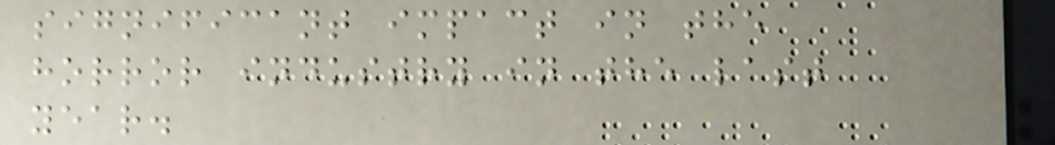significant impact in the
horror industry in the last
year.
